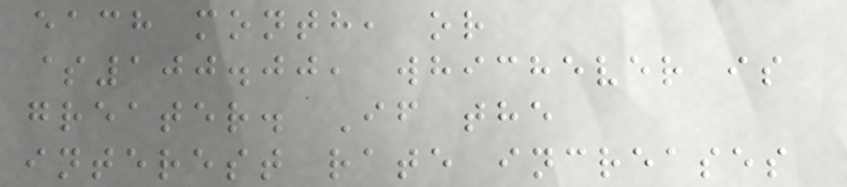each month, or
$100.00, whichever is
greater. If the
interest rate increases
